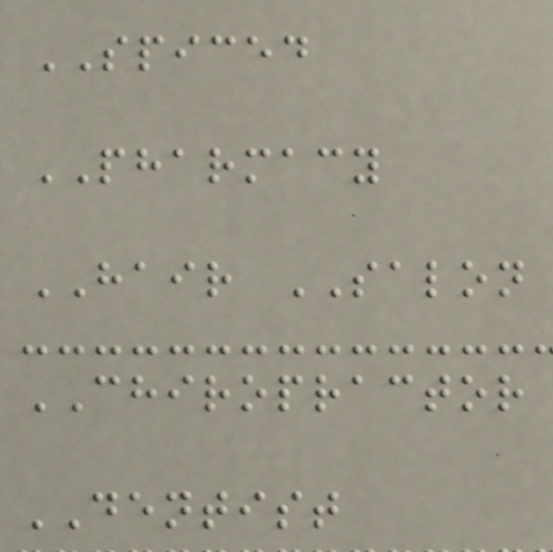SPICED
PHARMACY
HAIR SALON
CHIROPRACTOR
DENTIST
